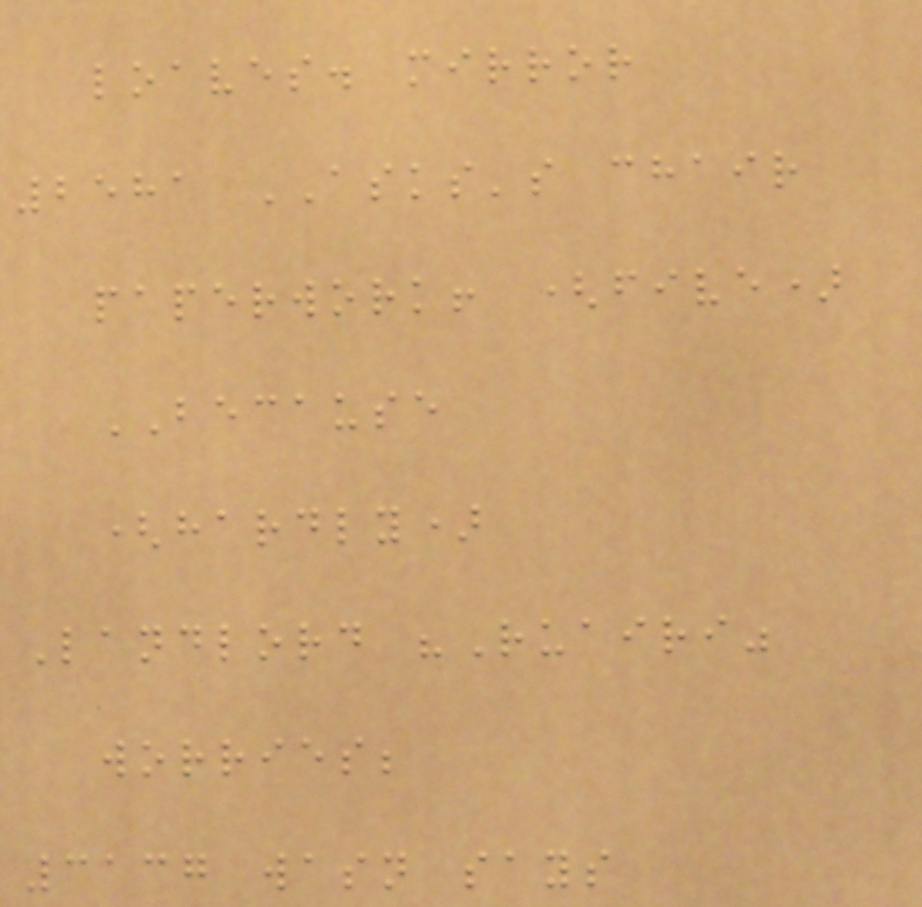loaves. mirror
2581 ASKS's chair
paperwork! (five)
BECAUSE
(hardly)
Landlord "Ruairi"
worries;
3137 wasn says
